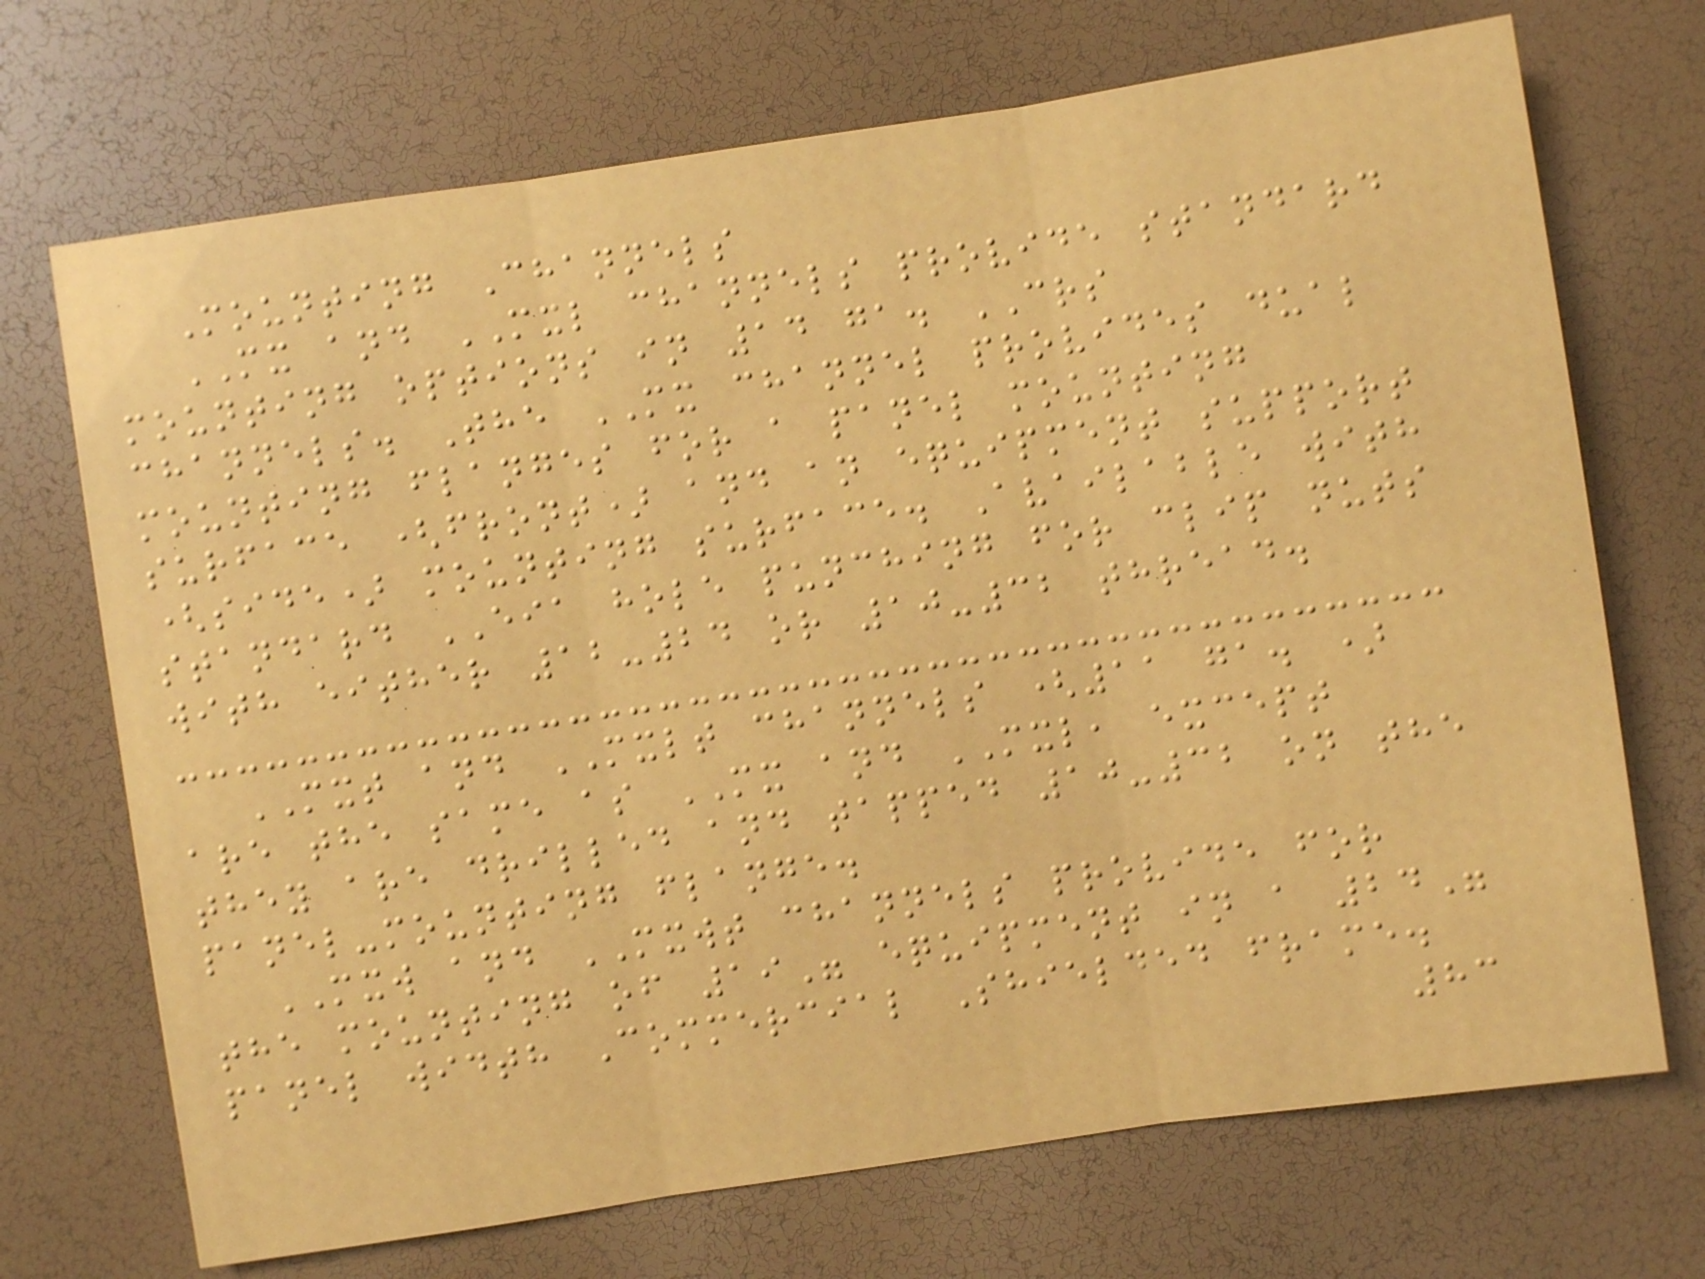Mounting Channels
MX and MXL channels provide standard
mounting options in 14 ga. CRS
channels. The MX channel provides dual
mounting flanges for a panel mounting
surface (front) and an equipment support
(side) mounting surface. Available with
standard EIA hole punching for clip nuts
with either 12-24 or 10-32 thread.
MXT and MXLT channels (11 ga. )
are the same as MX and MXL, except
they are drilled and tapped 10-32 on the
panel-mounting flange.
MXW and MXWT channels provide for
the mounting of 19" equipment in a 24"
panel width Commercial Shielded frame.
83
